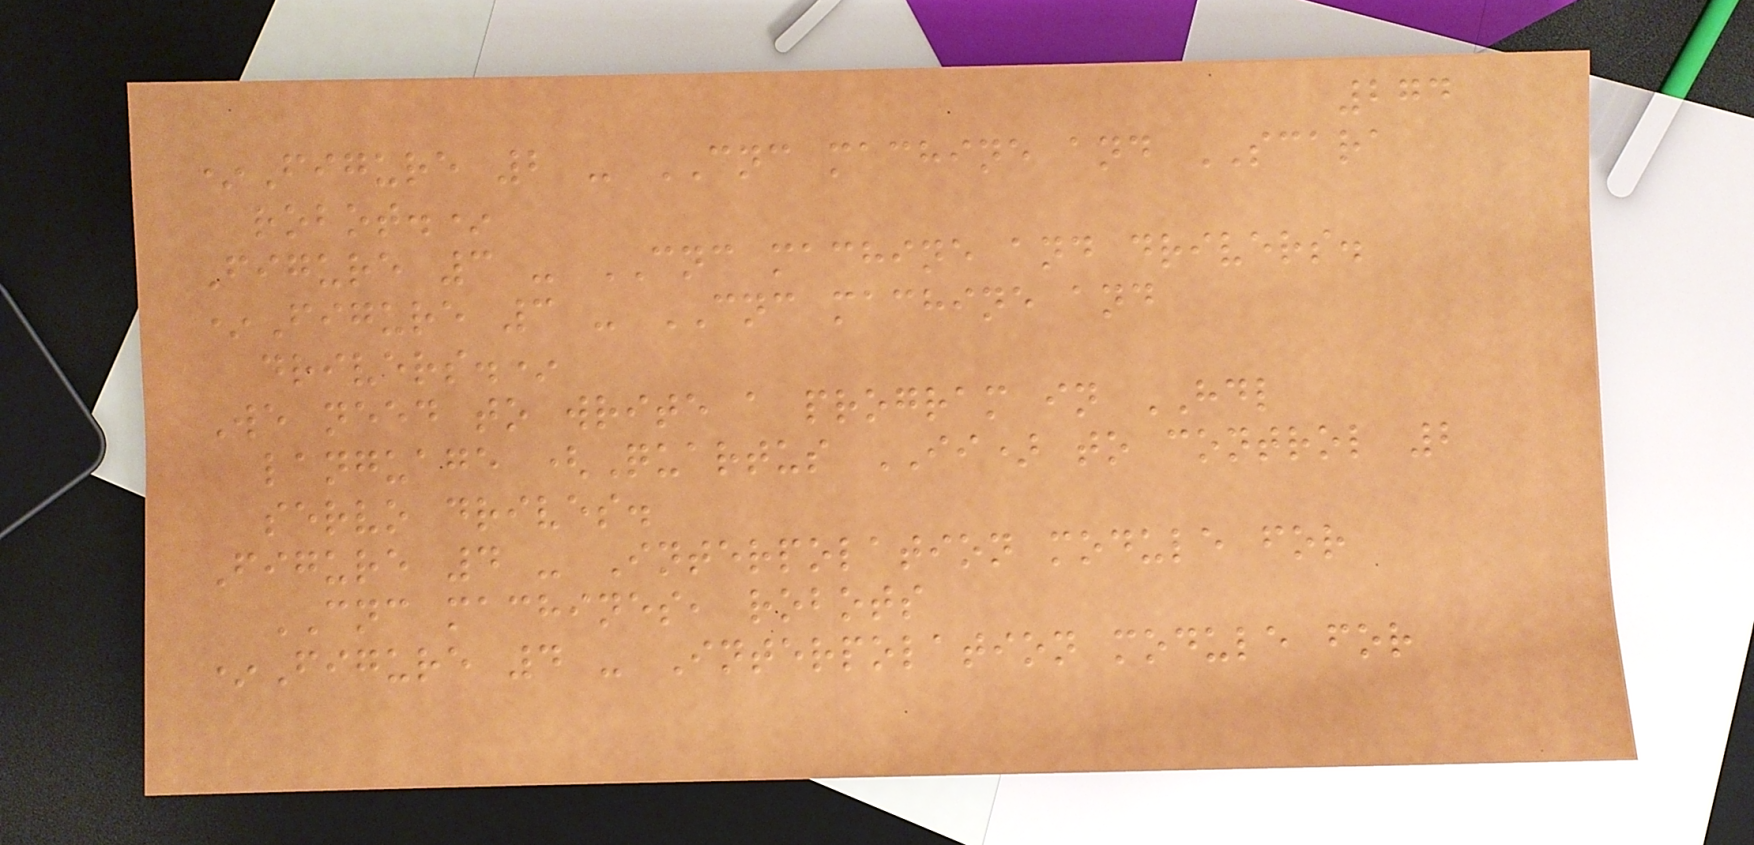274
*Figure 2 - CNC machine and SCARA
robot.*
Figure 3 - CNC machine and drivers.
*Figure 3 - CNC machine and
drivers.*
We need to write a program in HDL
language (Quartus II) to control 2
servo drives.
Figure 4 - Interpolation module for
CNC machines, robots
*Figure 4 - Interpolation module for
